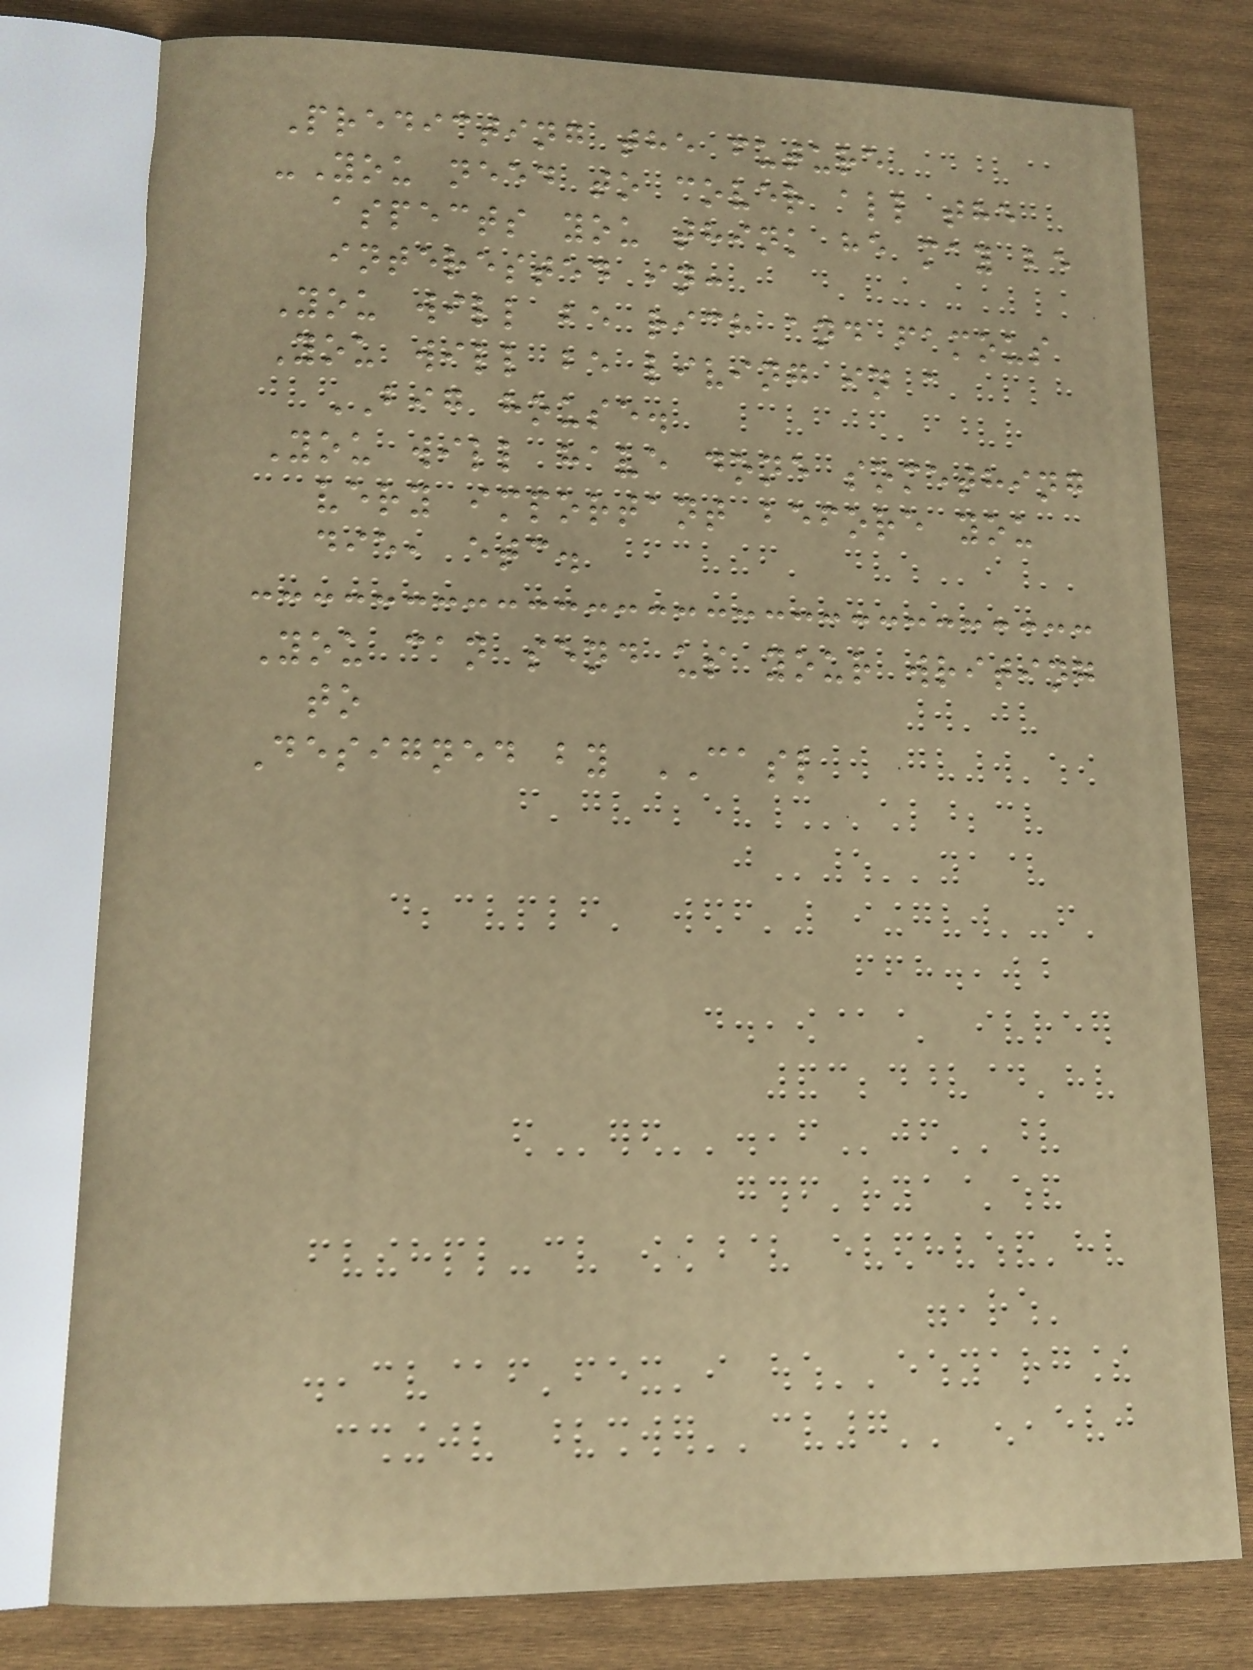Predicting the future
-You need to cover all the
aspects you think he may be
interested in:
You will be rich and famous
You will be living in a
BIG house.
You will have done something
very important before you
die, etc.
You can send us your writing
to
Designed by CASL
